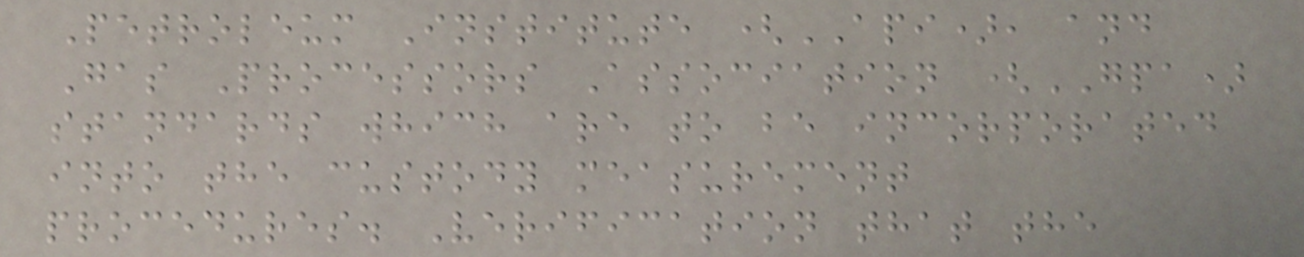Petroleum Institute (API), and
Gas Processors Association (GPA)
standards which are to be incorporated
into the custody measurement
procedures. Verification that the
